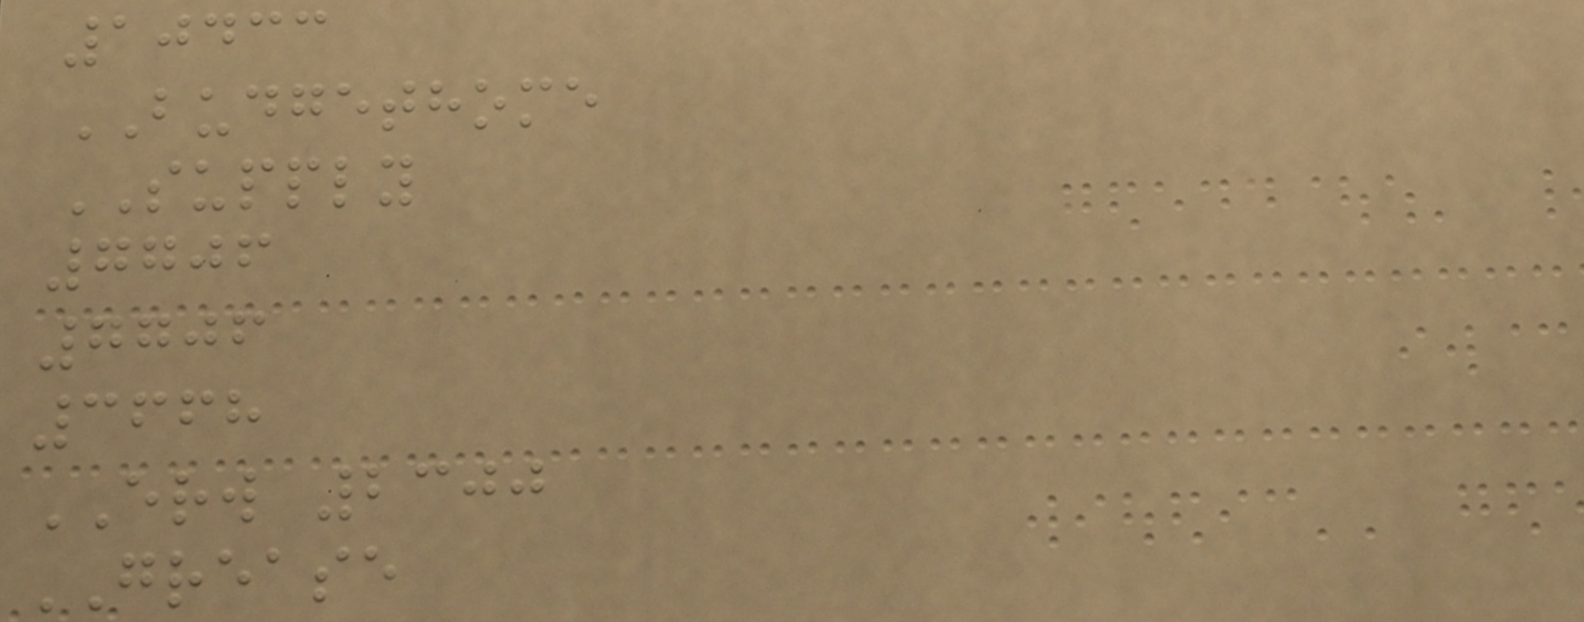10433
BUDGETHOME
SUPPLY
7706
7706
3668
ERW 2300
GREASE
